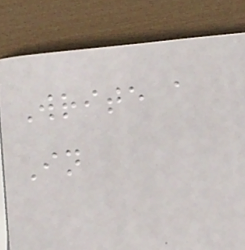Write a
In
